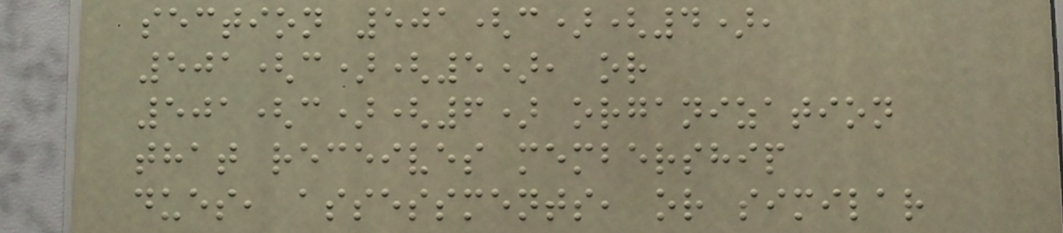section 501(c)(4),
501(c)(5), or
501(c)(6) organization
that receives membership
dues, assessments, or similar
